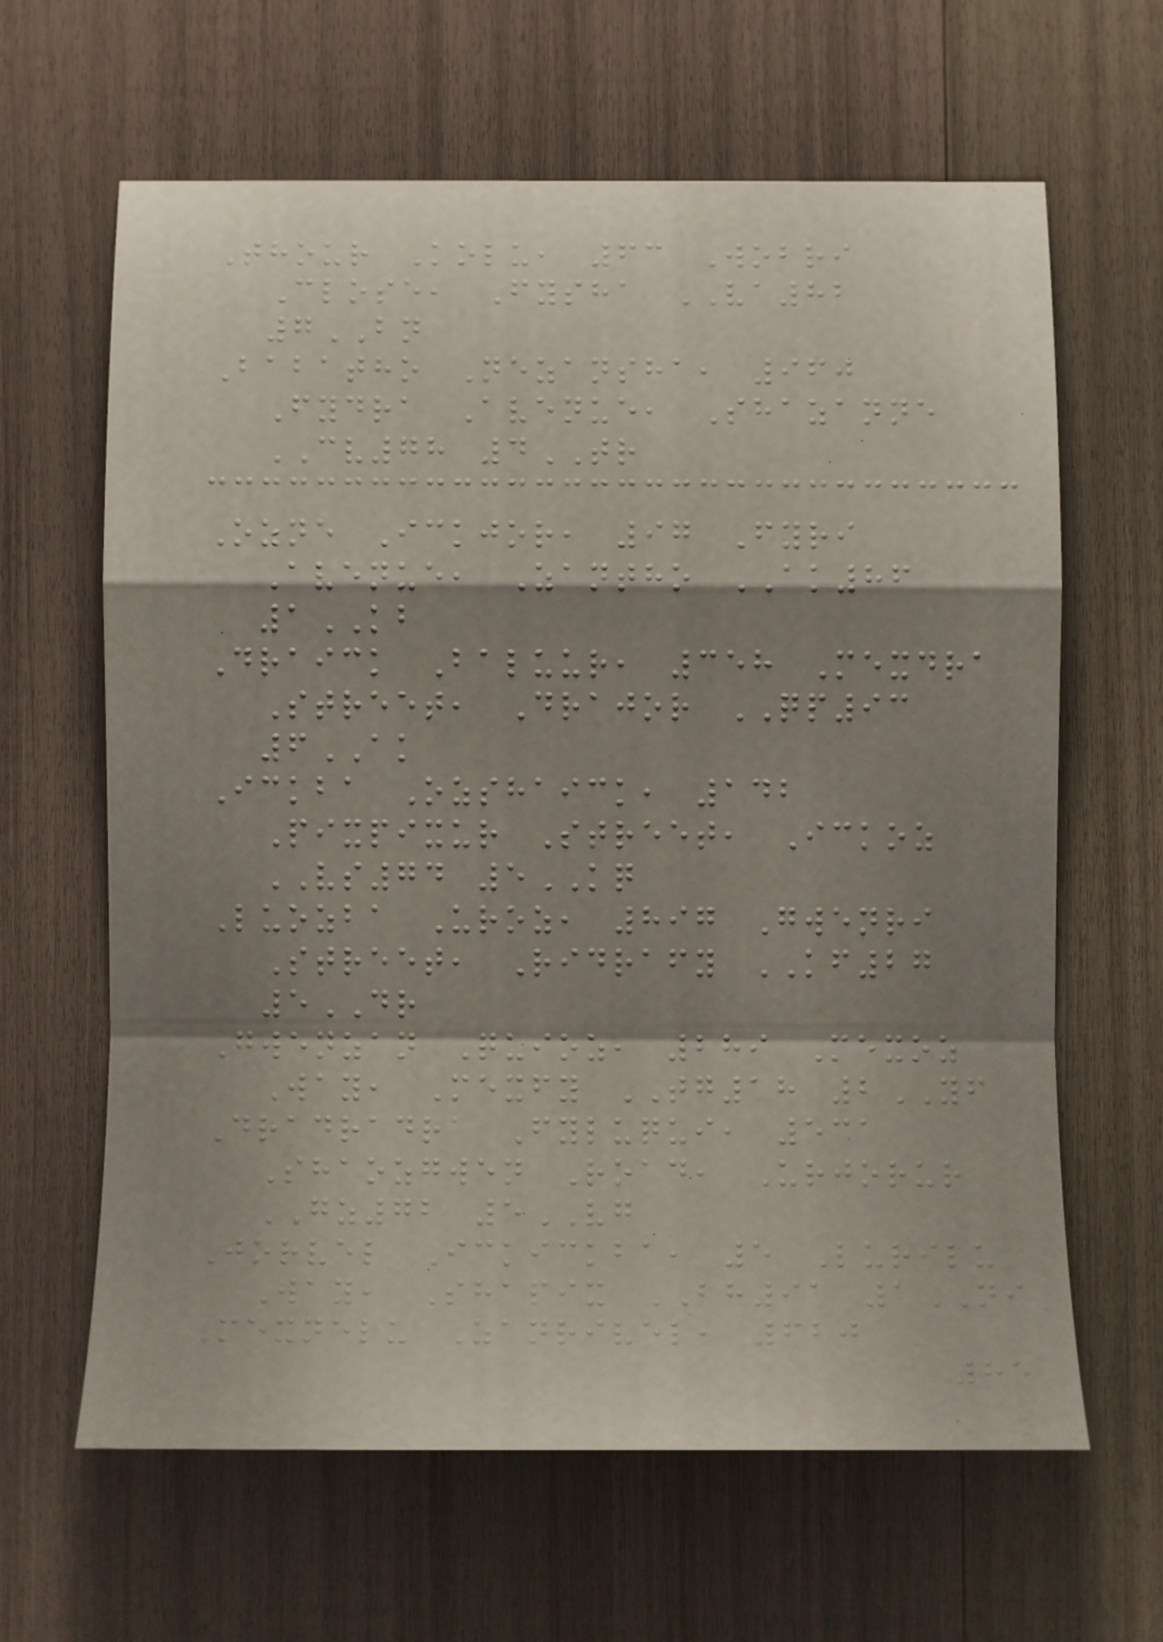Thour Kolu, 63 Wobri
Close, Fysha VA82
7BN
Babatho Nezansha, 960
Fydra Avenue, Shazanne
CV78 4TR
Ozne Ickjor, 97 Fyri
Avenue, Zantho AK86
1KB
Draick Baluur, 358 Mexdra
Street, Drajor QP93
6AK
Ickba Ozshaick, 142
Pixpixur Street, Ickoz
VS74 5KQ
Luozba Uroz, 897 Gwenri
Street, Ridrafy KF27
5DR
Gwenzan Quioz, 289 Mexoz
Way, Mexfy TG18 2YF
Dradradra Fyluqui, 531
Shaozgwen Road, Urjorur
GZ72 5VG
Jorvel Ickickba, 5 Lurilu
Way, Shapix BH91 1NI
Mexnelu Zanrivel, 620
85
